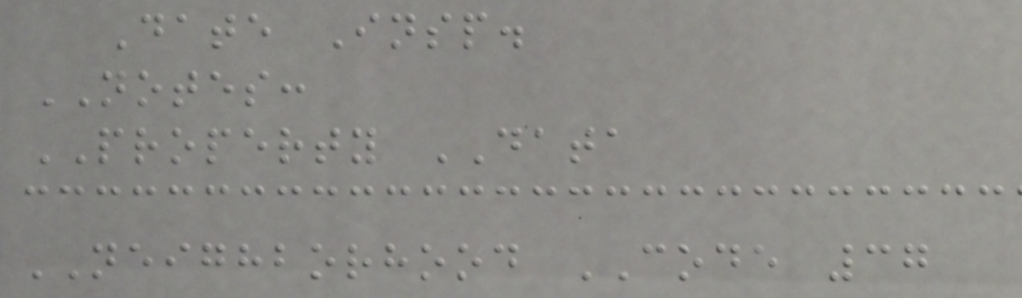Date Insp.
NOTES:
PROPERTY DATA
NEIGHBORHOOD CODE 37
